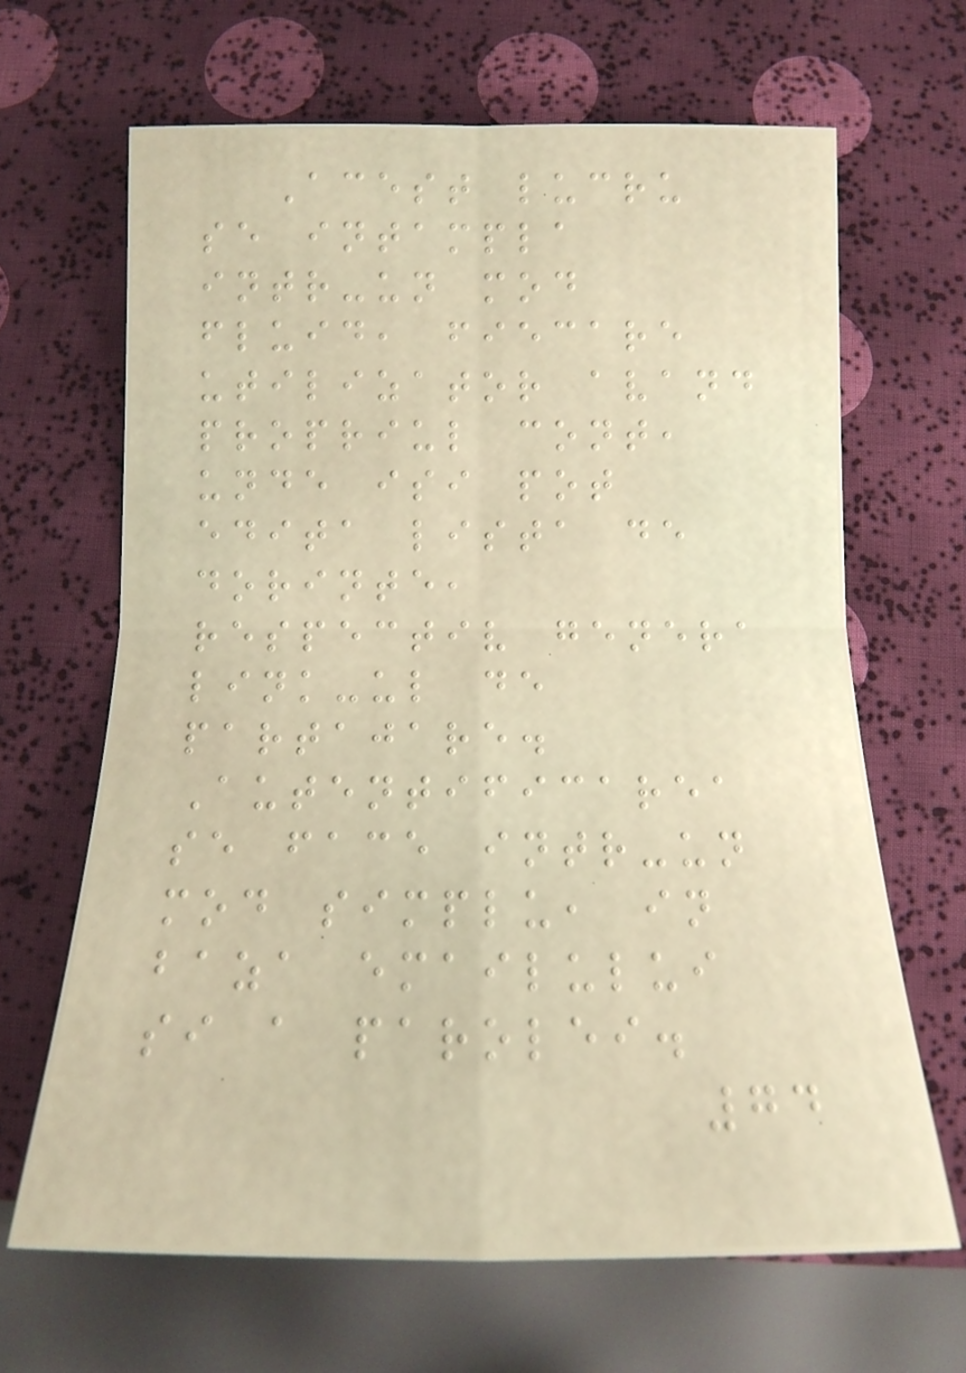Acest lucru
se intampla
intr-un mod
fluid, fiecare
utilizator avand
propriul cont,
unde isi pot
edita lista de
dorinte,
respectiv genera
link-ul de
partajare.
Autentificarea
se face intr-un
mod simplu, in
baza emailului
si a parolei.
74
